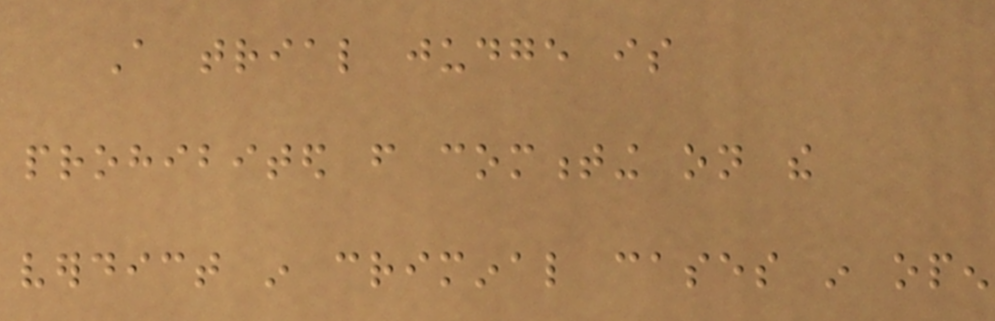A trial judge is
prohibited from commenting on the
verdict in criminal cases in open
